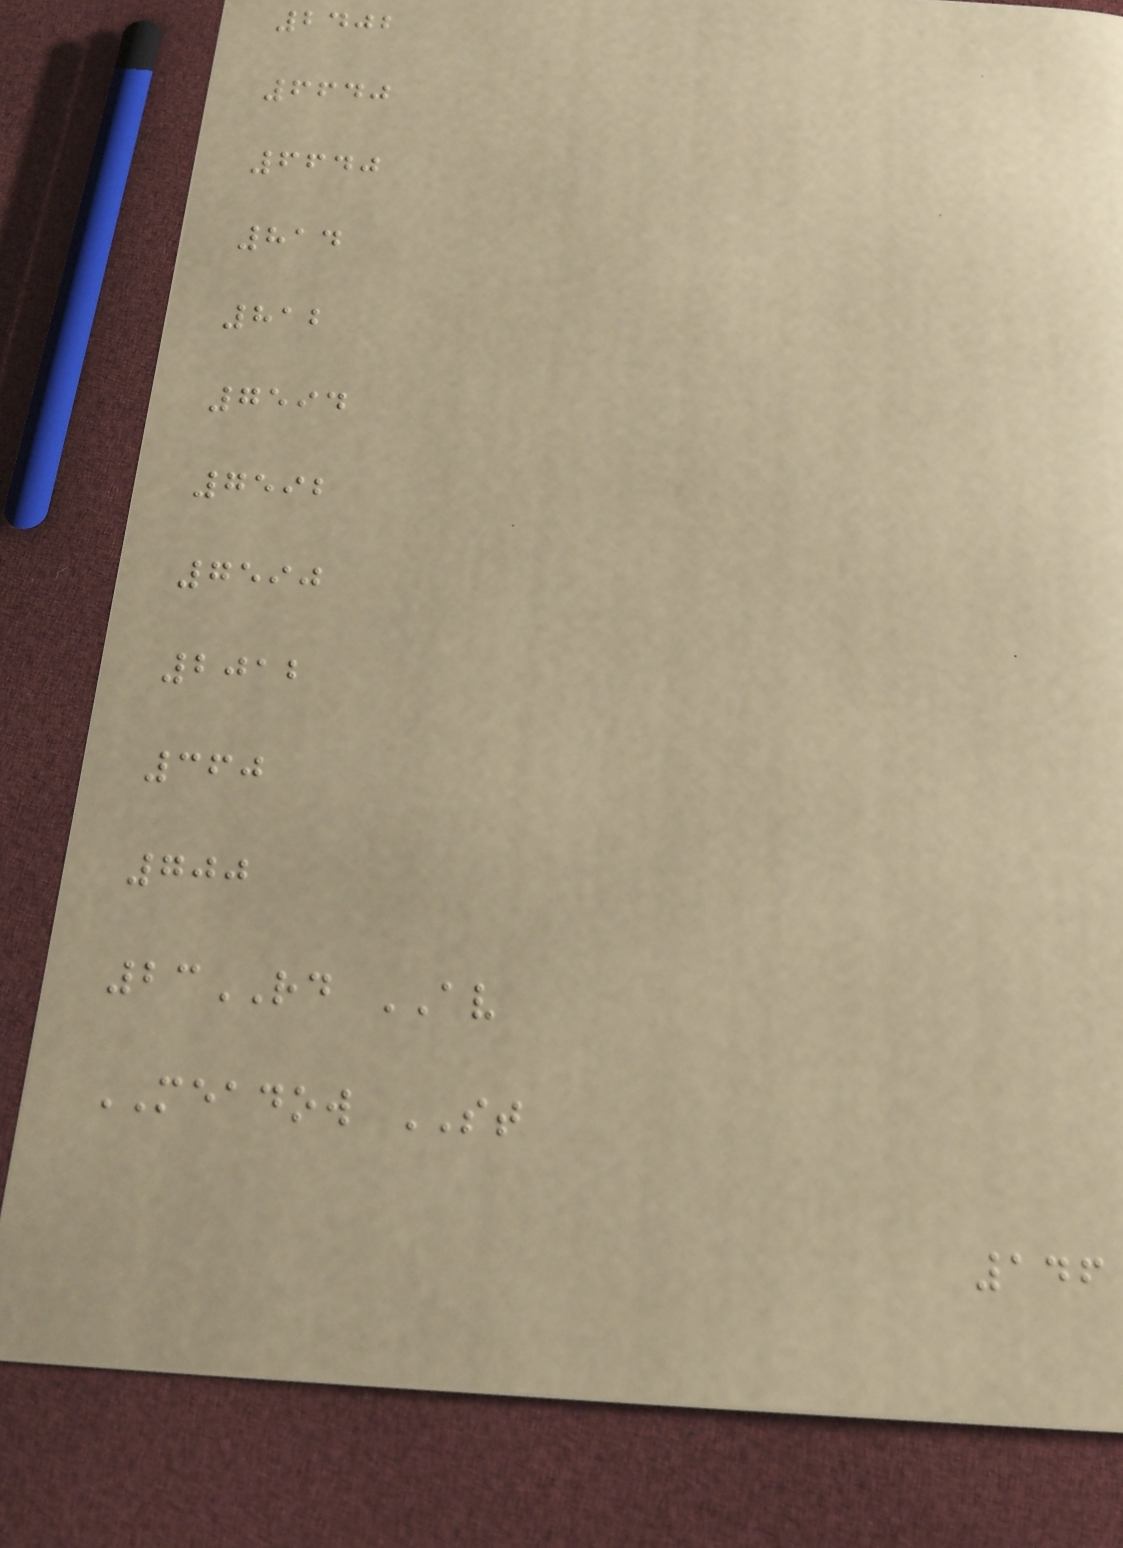2402
6640
6640
814
812
7594
7592
7590
2012
360
700
23RD AV
MEADOW ST
146
